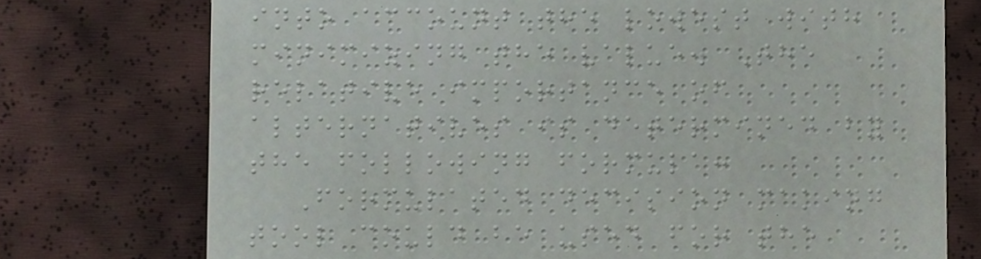into account the lowest with
minimizing the value. The
relative importance of
alternatives is determined by
the following formula:
Formulated decision making
tool could be used for the
